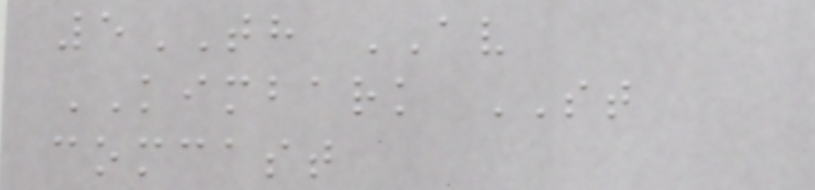5TH AV
KIMBARK ST
comcast
